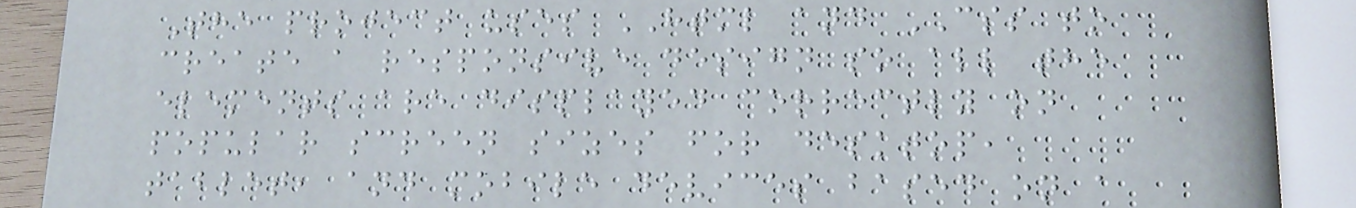The project uses HTML and CSS to
create a responsive design so all the
elements are displayed correctly on
popular screen sizes for desktop,
tablet, and mobile devices based on a
